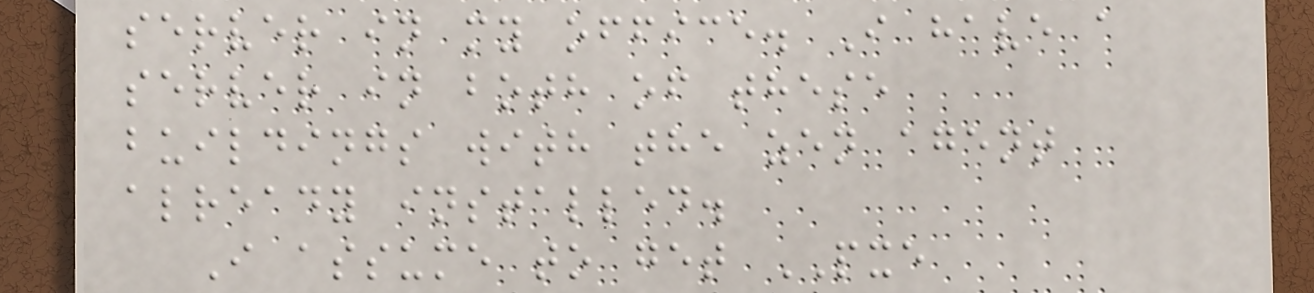server in my office. I have a
server in both of these
buildings with the zen agent
already installed.
I assume to get PXE
